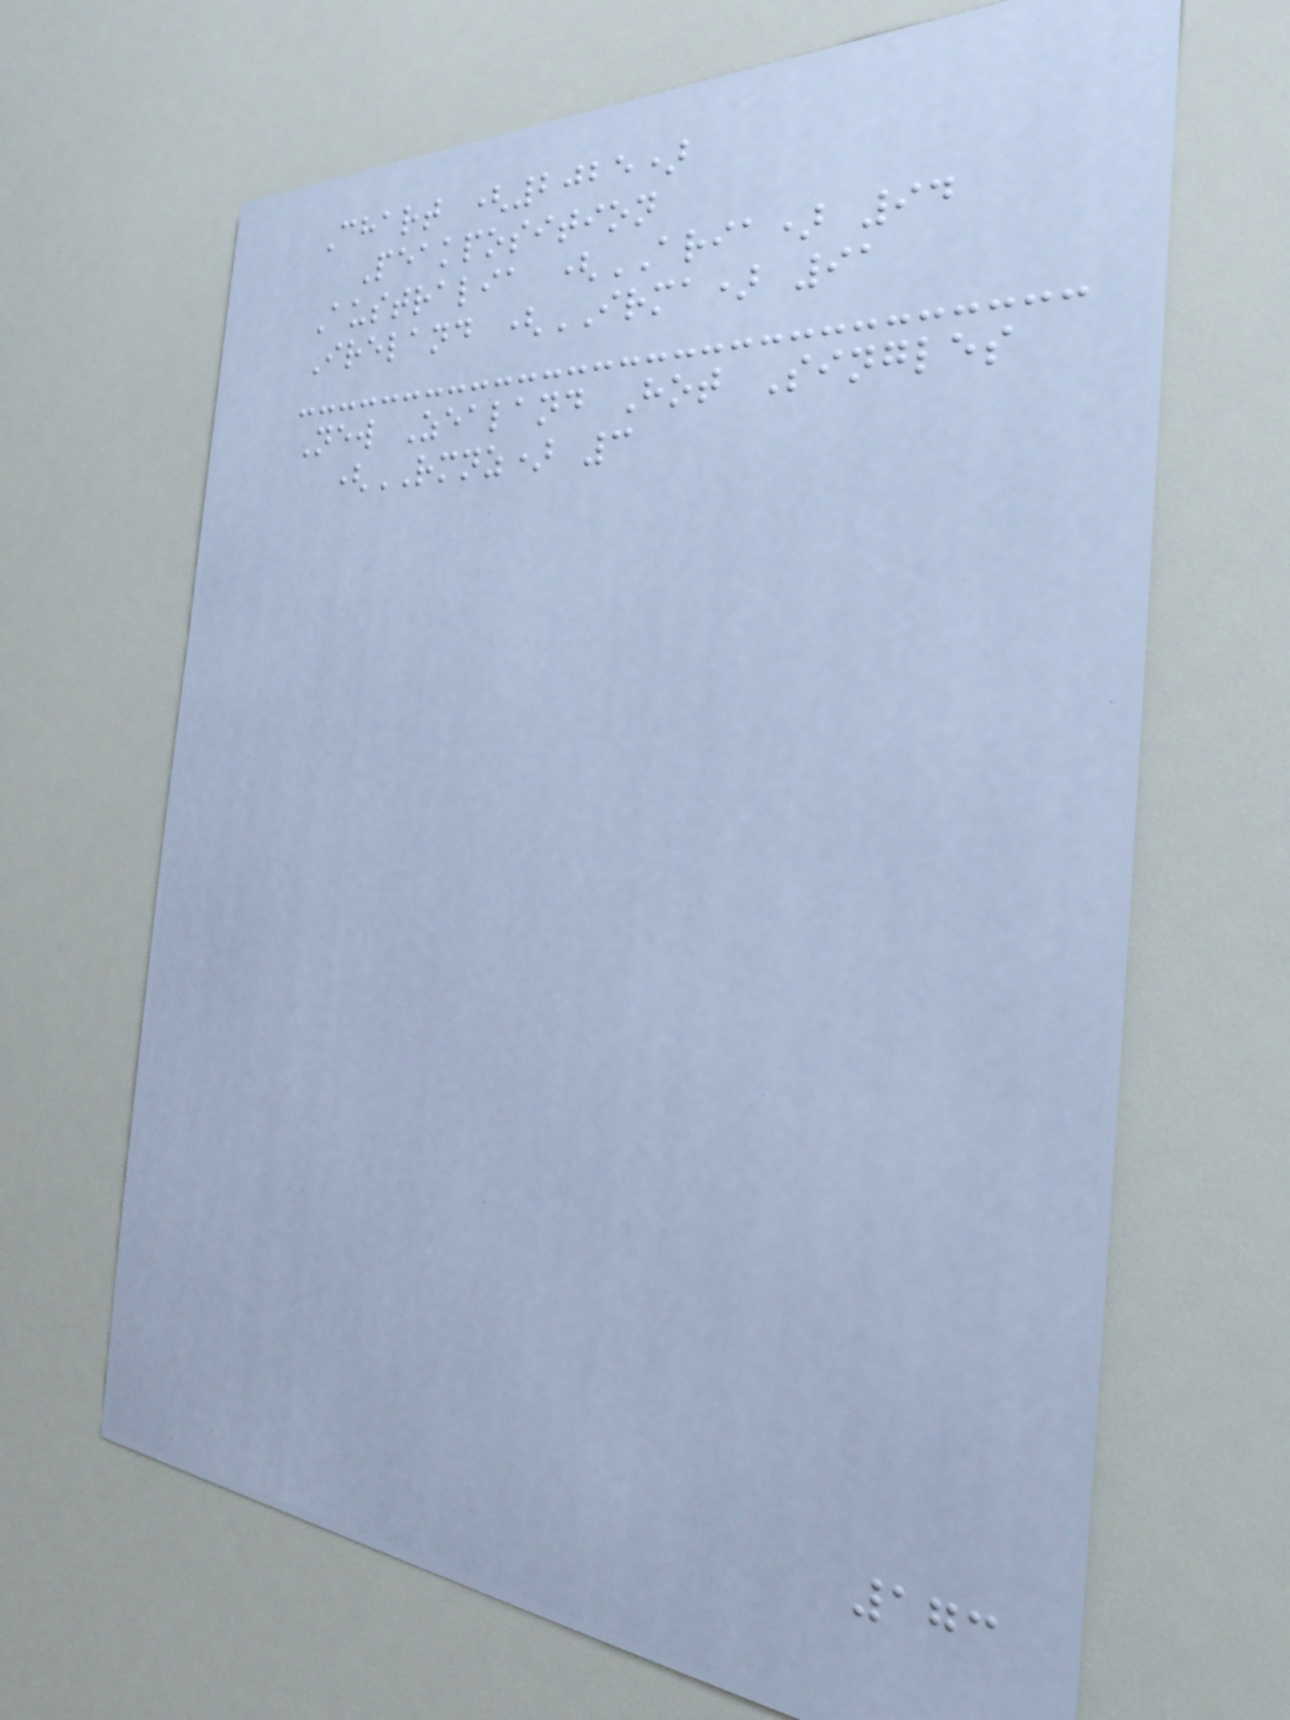Chart (2025)
Peakposition
Australia (ARIA) 94
Ireland (IRMA) 91
New Zealand Hot Singles
(RMNZ) 3
173
